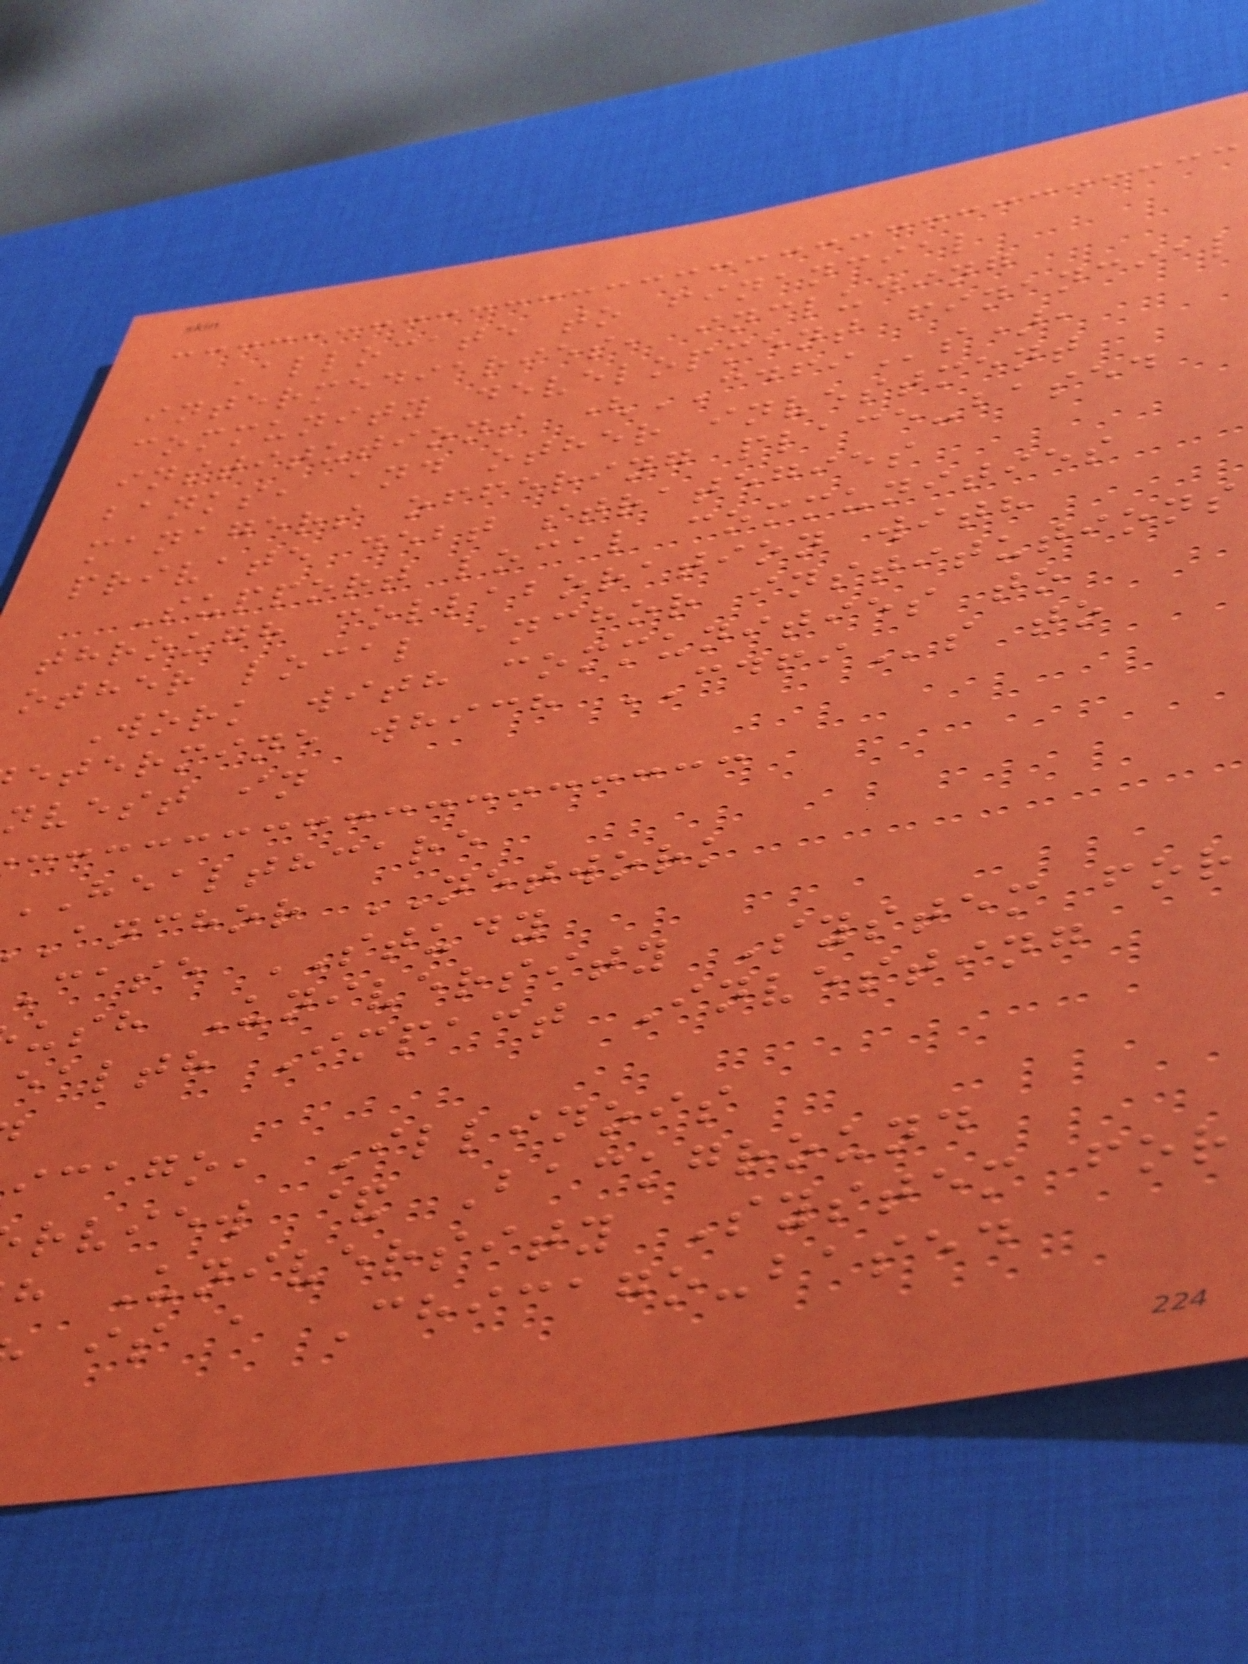Allocate to financial
intermediaries, including
community development financial
institutions (CDFIs),
banks, and other investment
managers offering place-based
private debt strategies
Support local communities
through collaboration with
other local anchor institutions
Work with communities to
etermine which CDFIs to
nvest in
HEALTHCARE
anchor NETWORK
case STUDY
ush University System for
ealth Impact Investing
icago, Illinois
rview & Background
h University System for
is a Chicago-based
